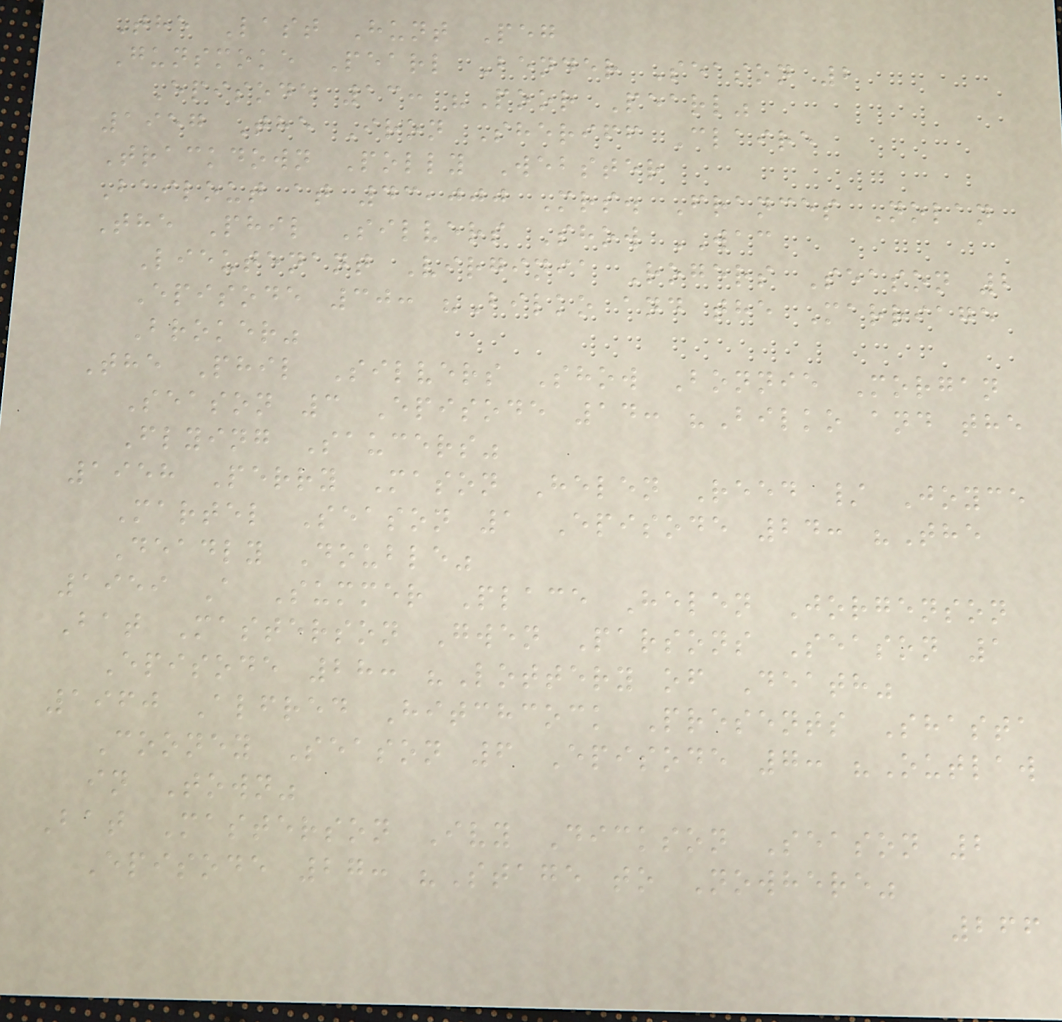The Last Hunt Peg
Gunsmoke Pearl Bender Season 2
Episode 13: "Poor Pearl"
1957 The Iron Sheriff Claire
Trackdown Polly Webster
Bailout at 43,000 Mrs. Frances Nolan
The Phil Silvers Show WAC
Lieutenant Virginia Rogers Season 2
Episode 30: "Bilko and the Marriage
Broker"
The Phil Silvers Show Bonnie Morgan
Season 3 Episode 14: "Bilko and the
Flying Saucers"
1958 Perry Mason Helen Reed / Joyce
Martel Season 1 Episode 24: "The
Deadly Double"
1959 A Summer Place Helen Jorgenson
Bat Masterson Gwen Parsons Season 1
Episode 28: "Lottery of Death"
1960 Alfred Hitchcock Presents Shasta
Cooney Season 6 Episode 7: "Outlaw
in Town"
Bat Masterson Ivy Dickson Season 2
Episode 27: "Stage to Nowhere"
266
